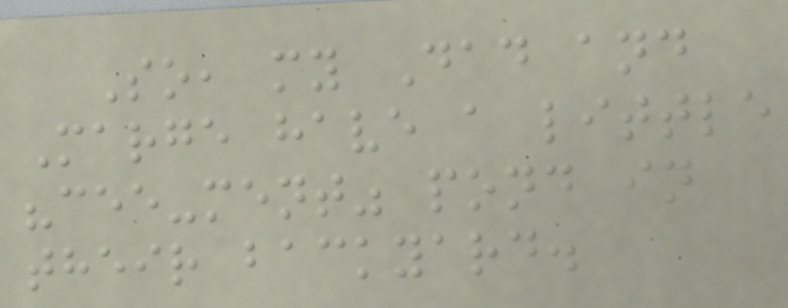So, my Dad and
Marge have a little
"cee-ment" pond in
their backyard.
